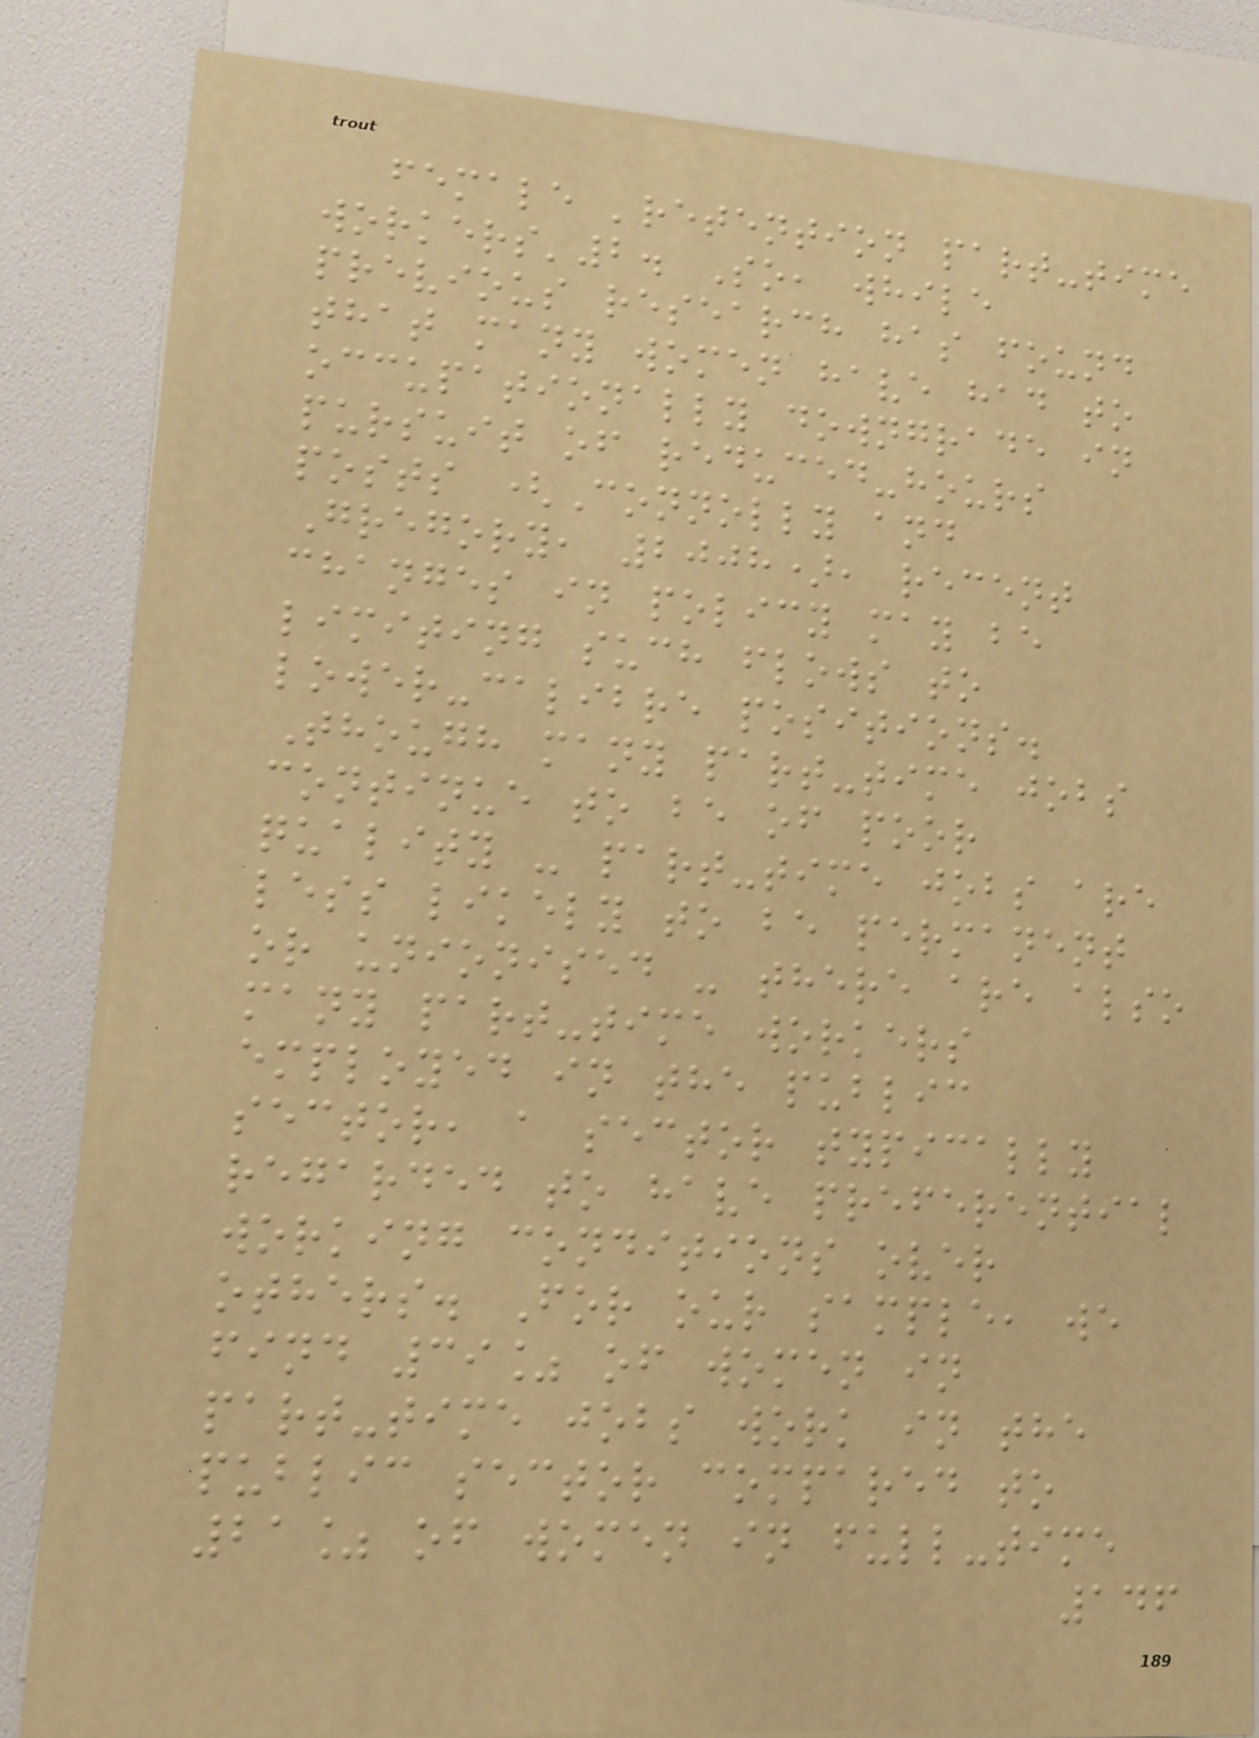female 'retention part-time
workers'2. So, while
previous research has found
that many women have had to
occupationally downgrade in
pursuit of reduced-hours
posts (Connolly and
Gregory, 2008), recent
changes in policy may be
limiting such flows to
lower-calibre positions.
Though many part-time jobs
continue to be of poor
quality - part-time jobs are
less likely to be permanent
or unionised - there are also
many part-time workers
employed in the public
sector, a sector typically
regarded to have preferential
working conditions over
others. For our sample, we
find 39% of women in
part-time jobs work in the
public sector compared to
21% of women in full-time
146
